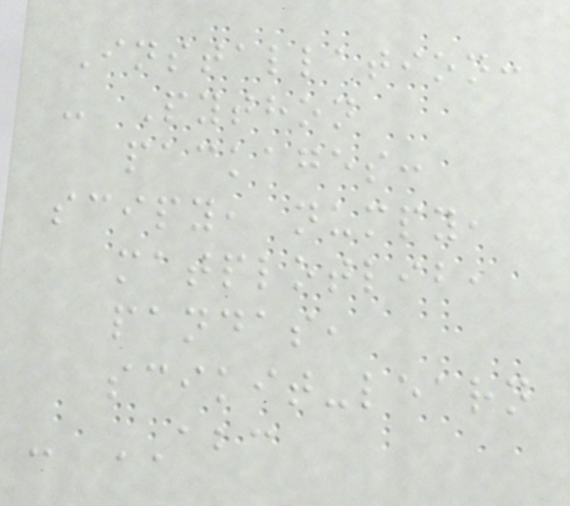Installation:
- Python
packages:
scipy, numpy,
matplotlib,
pandas,
scikit-learn
- ABC
